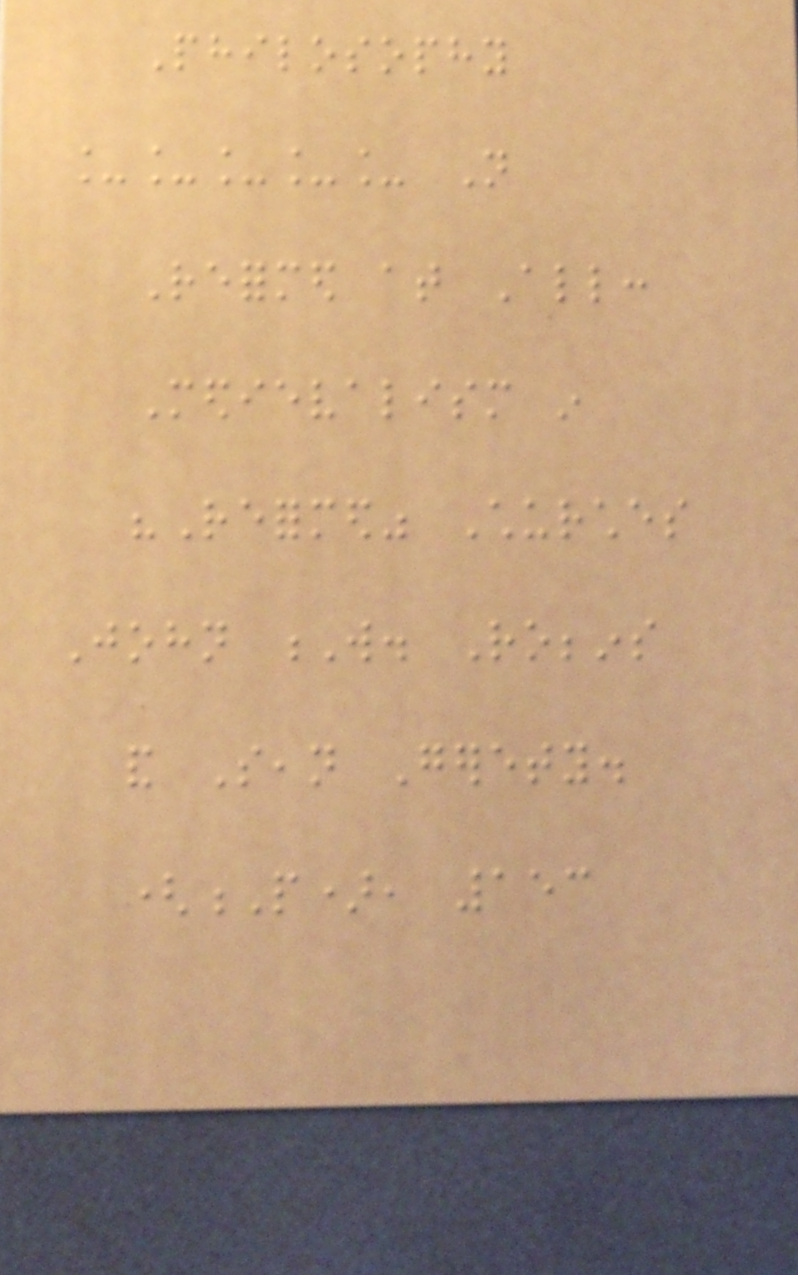Philosophy
_____ Not
Reformed at All:
Medievalism in
"Reformed" Churches
John W. Robbins
and Sean Gerety.
(P), 153
